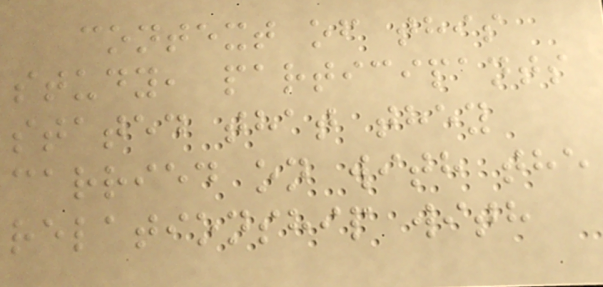context of this
study, participants
stated that they
carried on with the
relationship with
